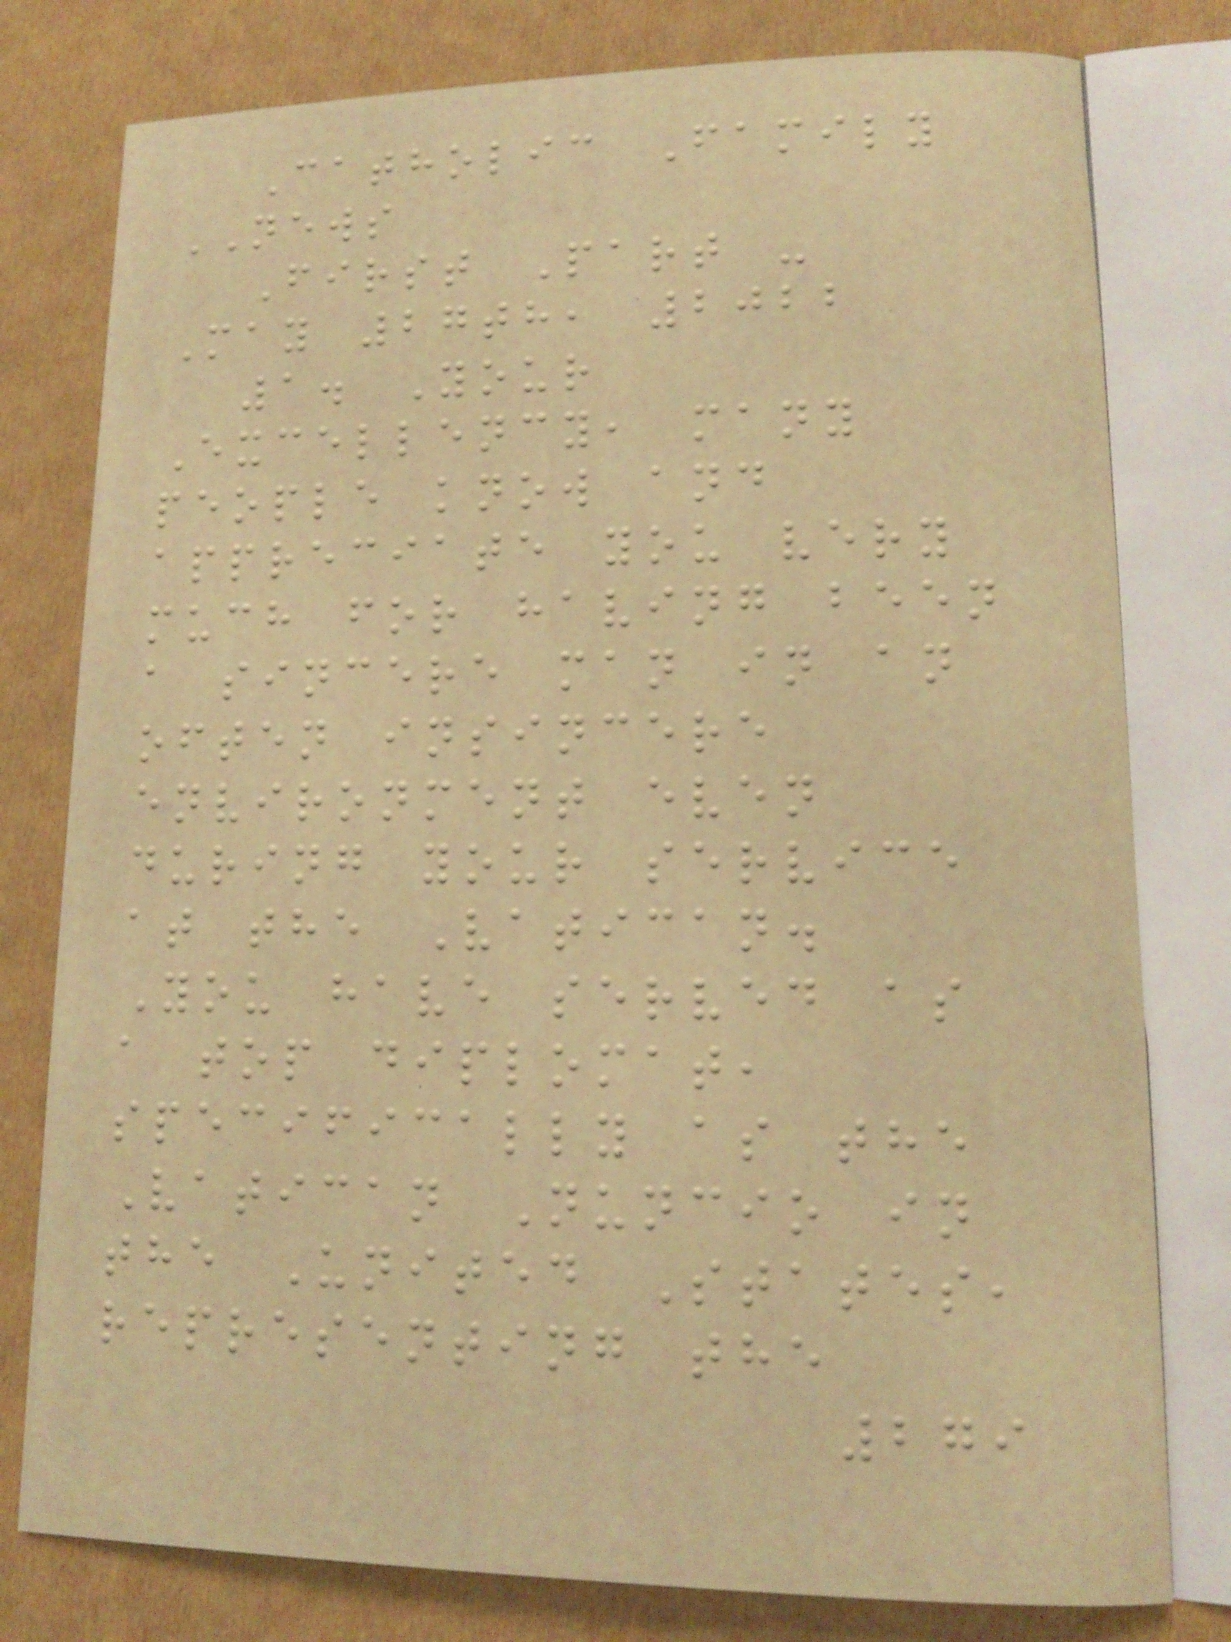Catholic Family
NEWS
First Part -
May 27th, 2022
1. Your
Excellency, many
people know and
appreciate you very
much for having been
a sincere man in an
often insincere
environment even
during your service
at the Vatican.
You have served as
a top diplomat,
specifically as the
Vatican Nuncio in
the United States,
representing the
279
